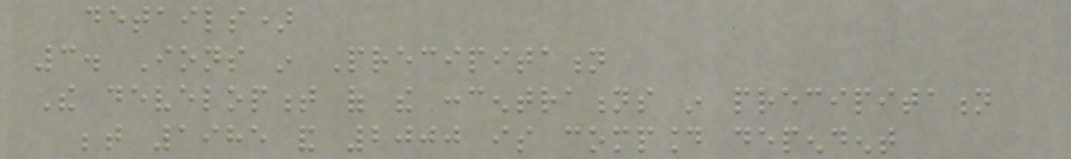details)
3. Ions in Precipitation
The development of the concentrations in precipitation
between 1985 and 2000 is compound dependent
